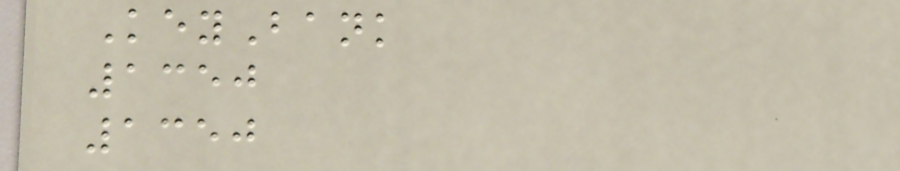KeyBank
1350
1350
